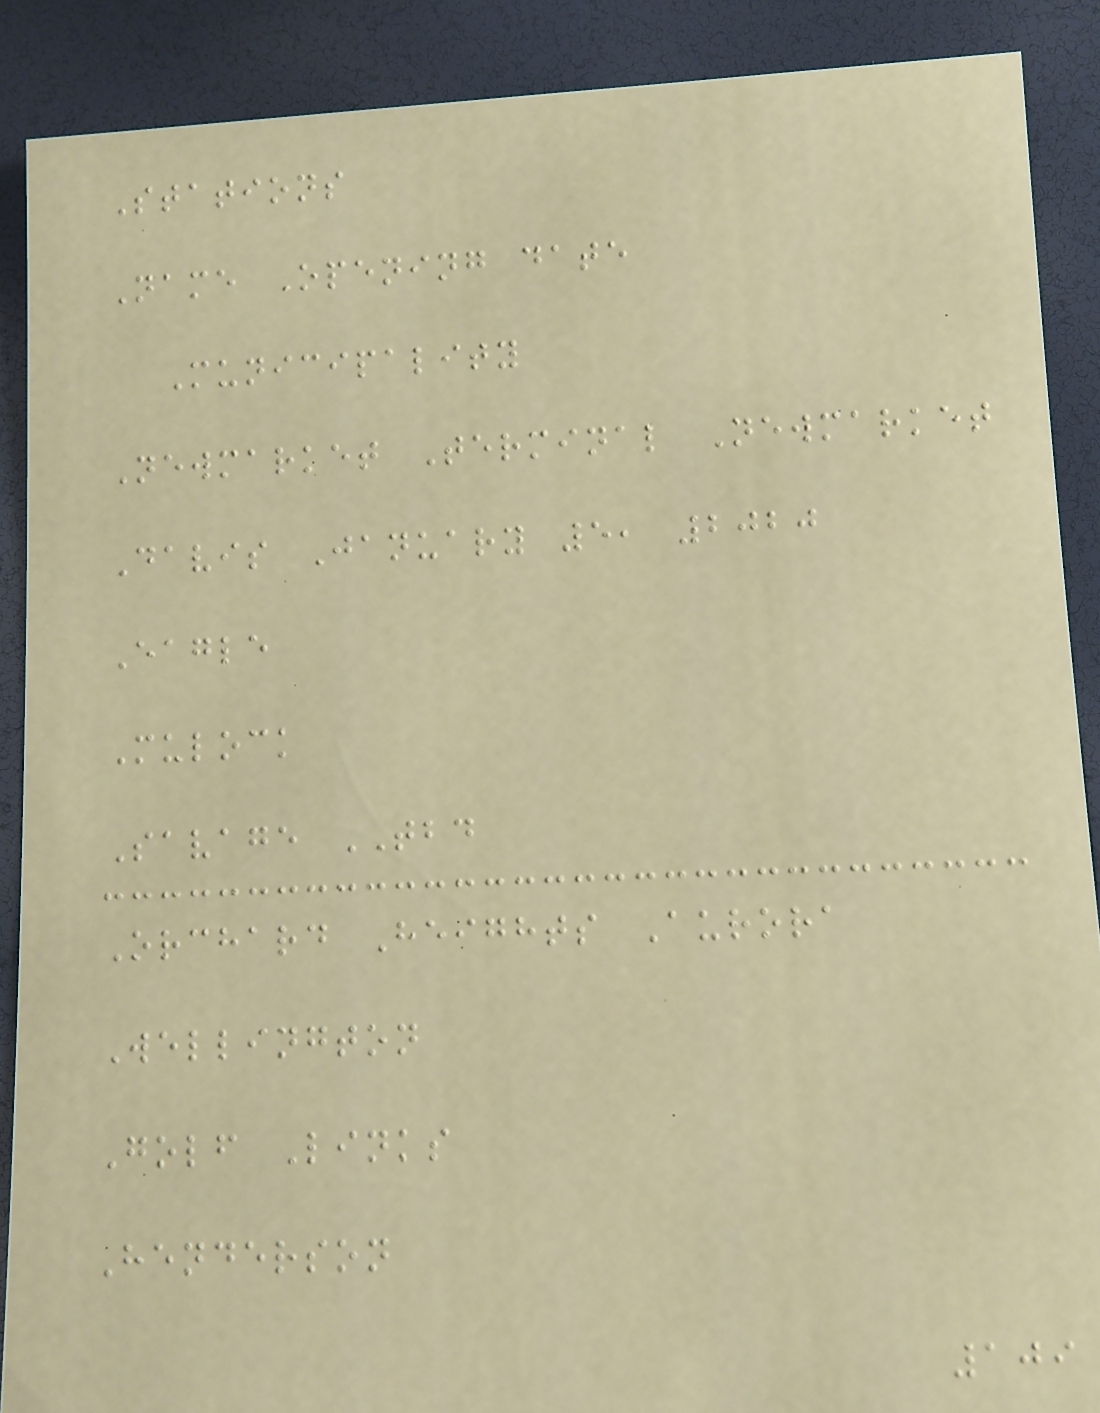Stations
Name Opening date
Municipality
Newmarket Terminal Newmarket
Davis January 5, 2020
Eagle
Mulock
Savage TBD
Orchard Heights Aurora
Wellington
Golf Links
Henderson
109
